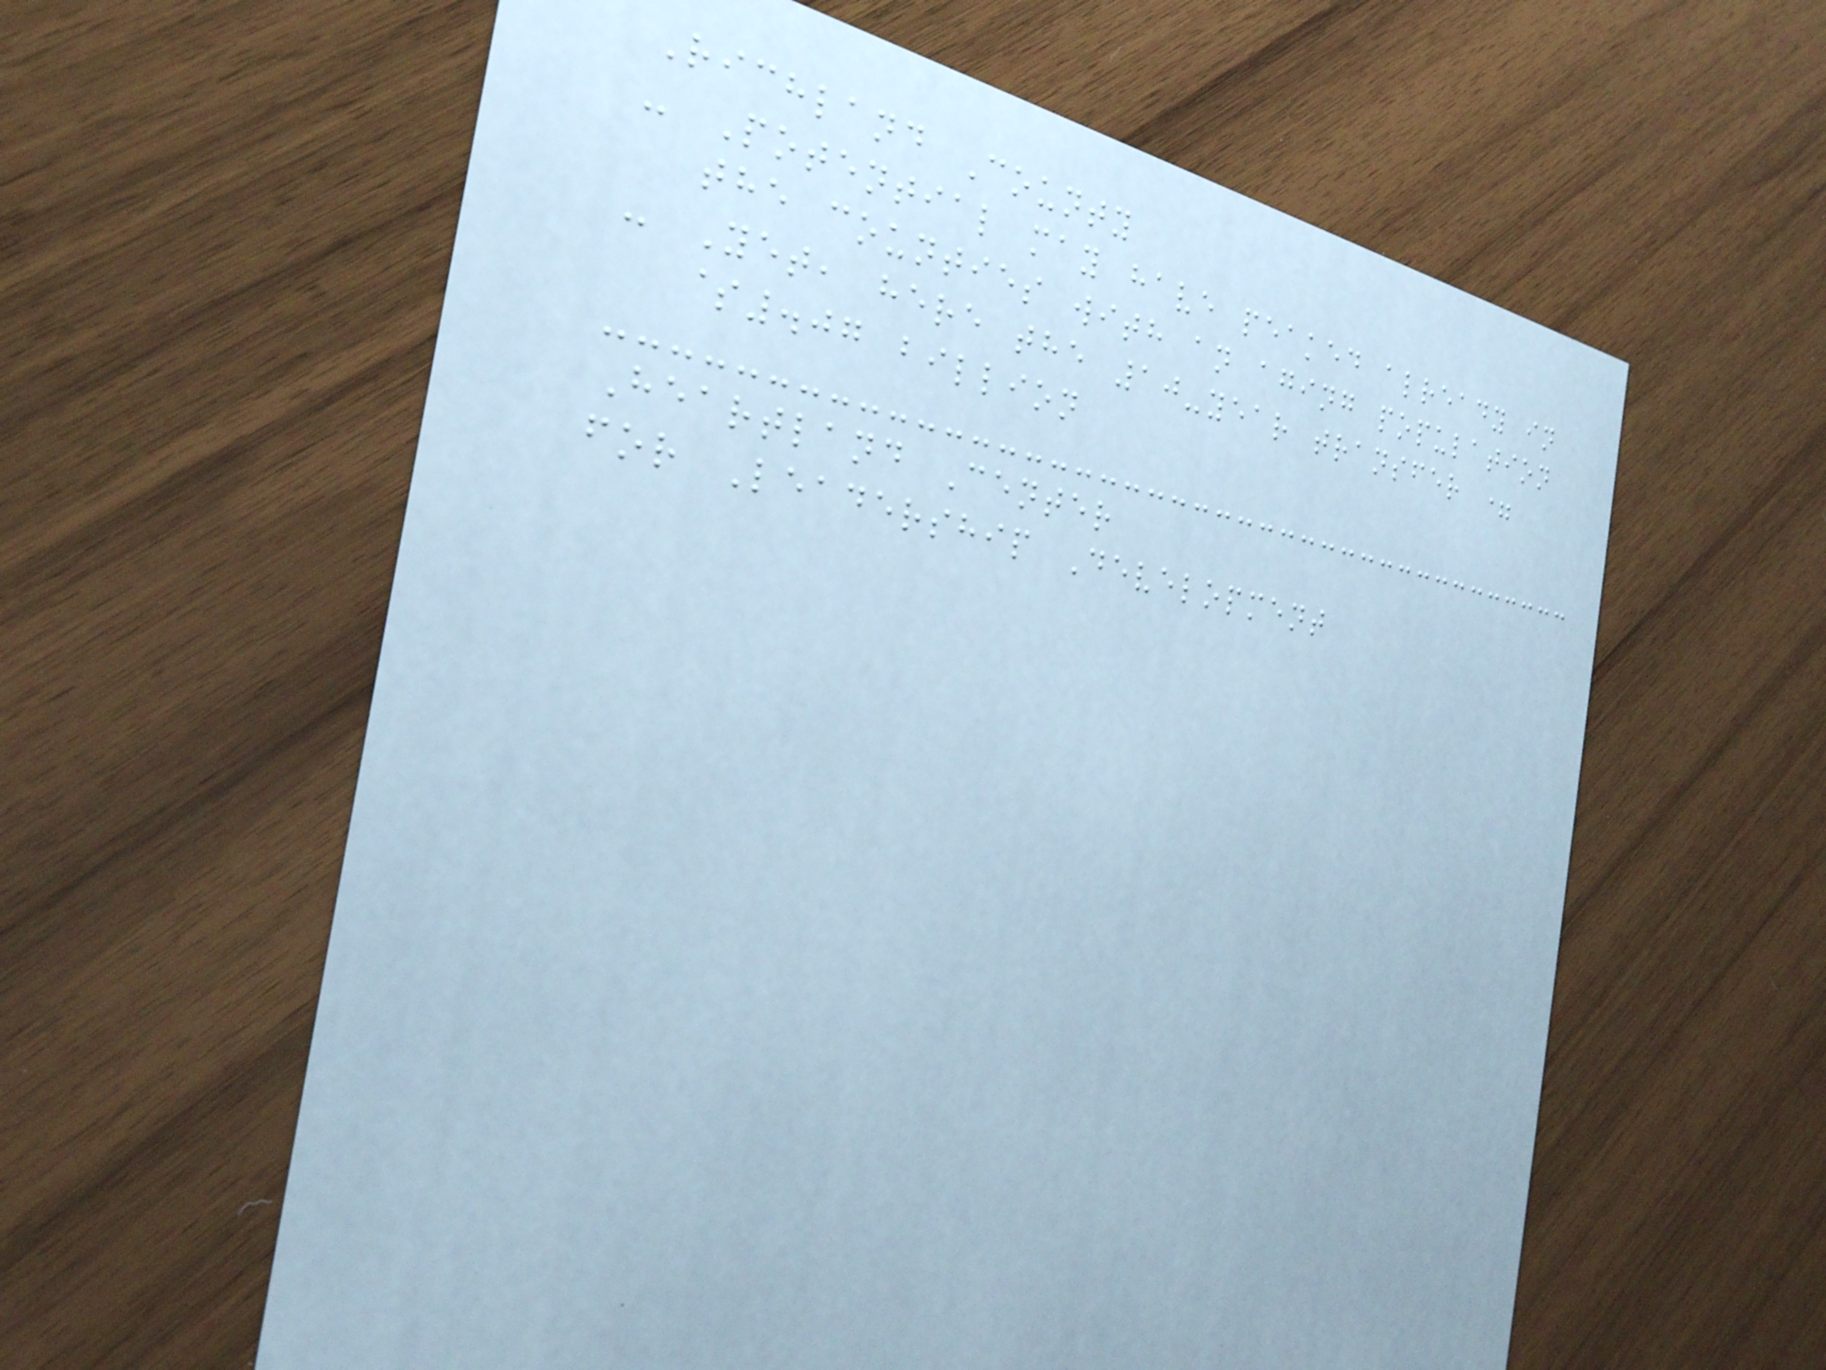Richland County
- Potential may have peaked already in
the counties with an aging population
- Yet, here the 10-year transfer =
$.07 billion
Heartland Center
for Leadership Development
